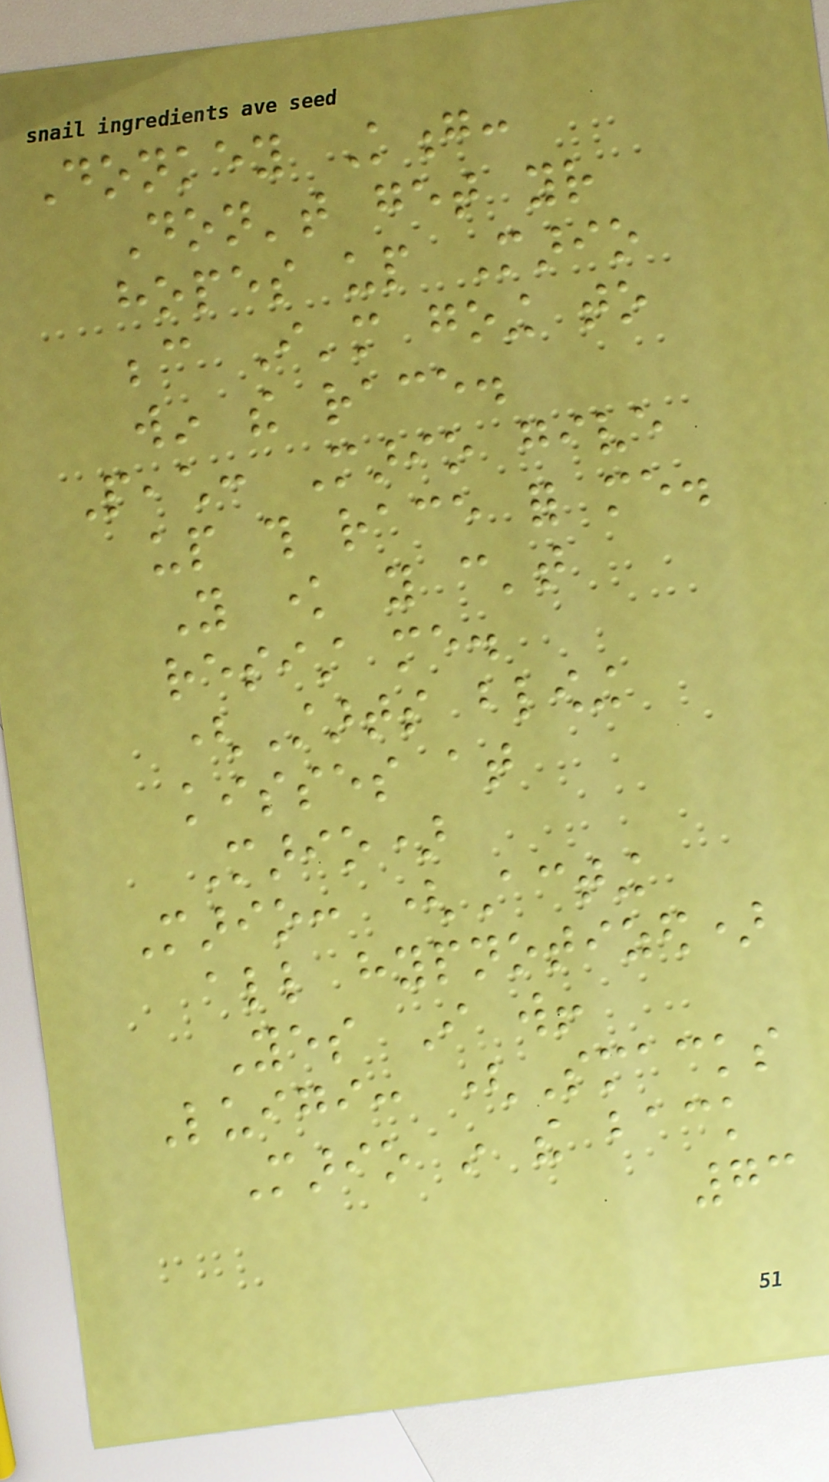Donkey Kong:
Don't get your
hopes up Mario
because I'm going to
win the race.
Peach: Mario give
up this race for me.
You know you can't
resist me.
(Starts blowing
kisses at
Mario)
Mario: (Acting
all hypnotized)
Yes I will!
Luigi: (Smacks
Mario in the back
73
